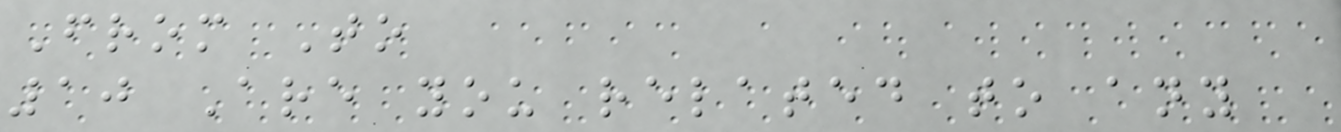From To
10 Are you related to any
